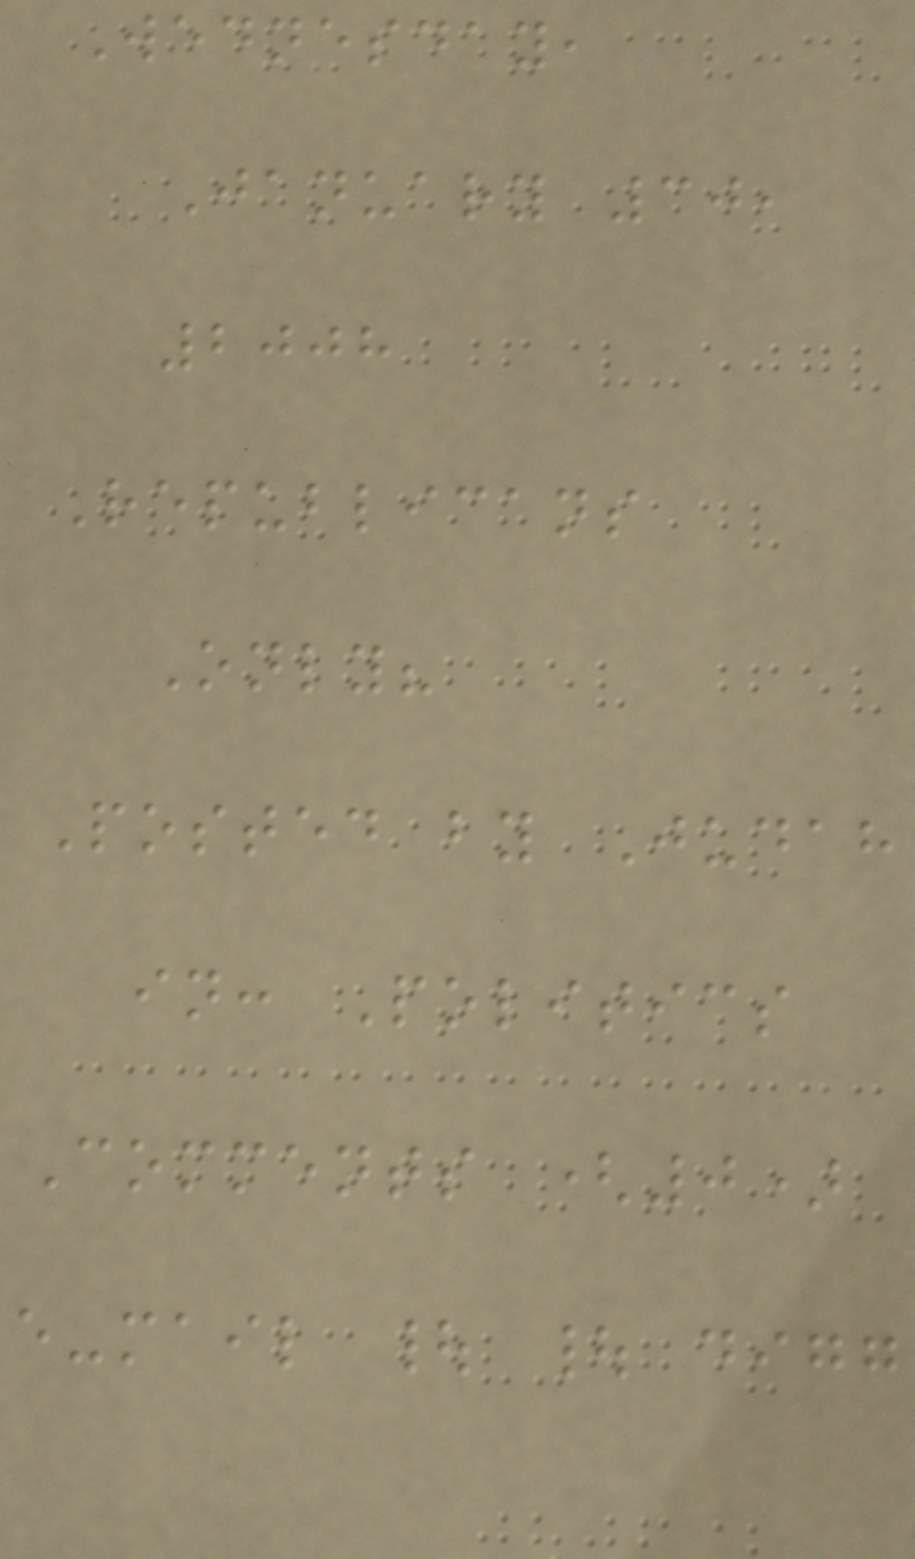Wednesday,
January 30,
2008
Republicans
Only?
Posted by Judah
in: Politics
Comments (0)
e-mail | | digg
